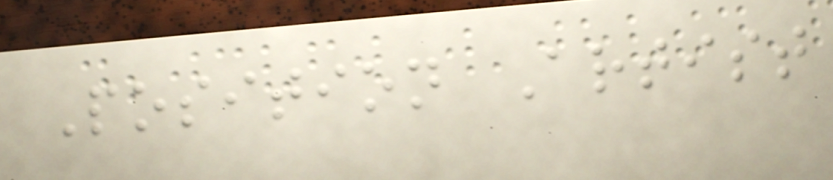Position Artist
